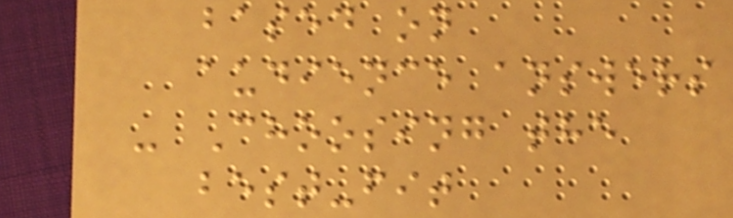based on
audience answers
- Choosing the
best-fit
